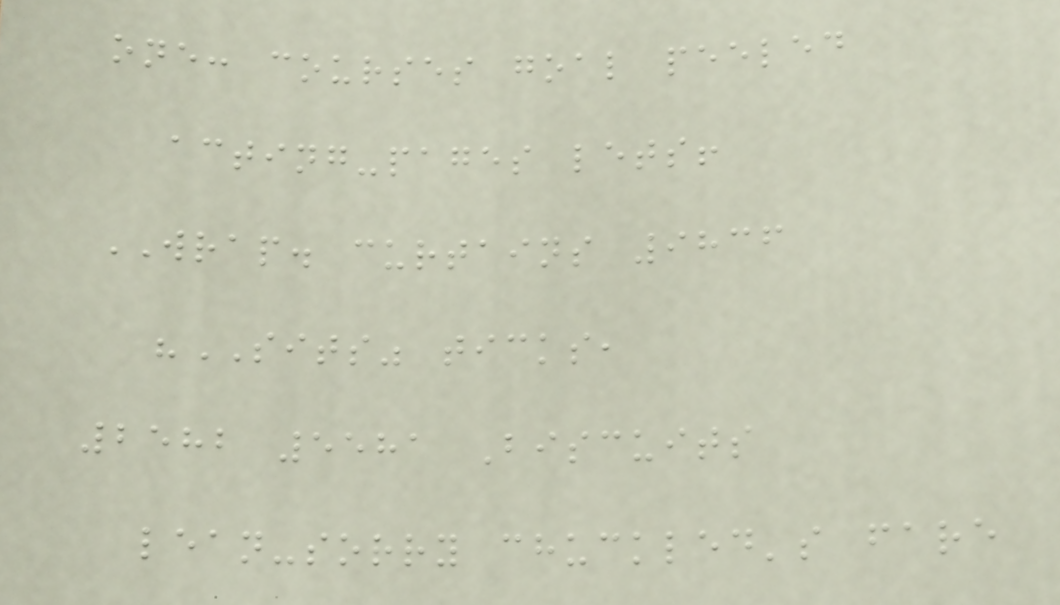one: courses goal peeled
acting-pages lets!
WRAP. curtains 9836
"SITS" ticks,
2582 5581 Biscuits
lean-sorry chuckled's fare
